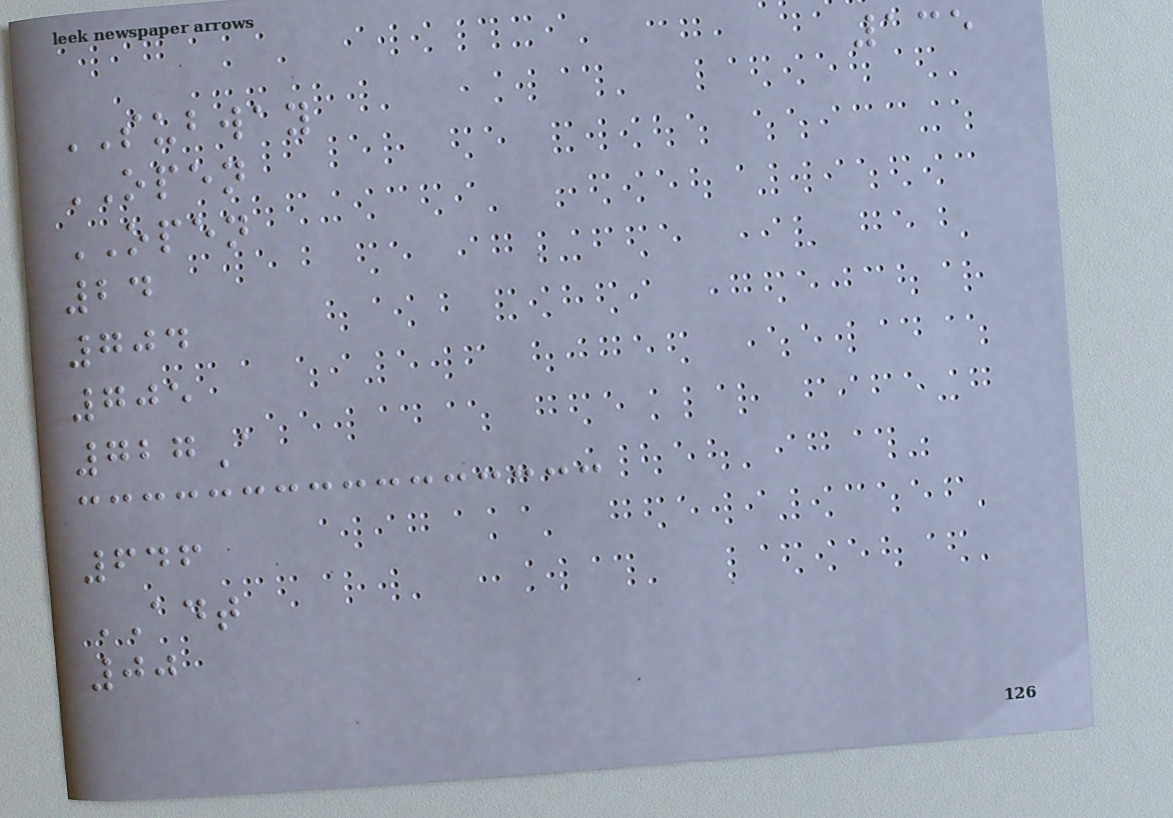135
SUBWAY
OPEN
OPEN
24
704
705
727A
646
ADT
00
